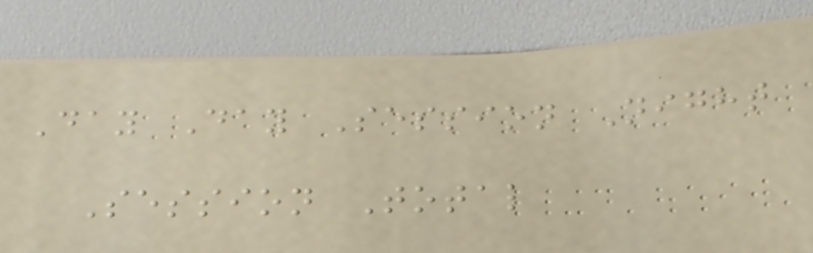Day Day Session Night
Session Total
